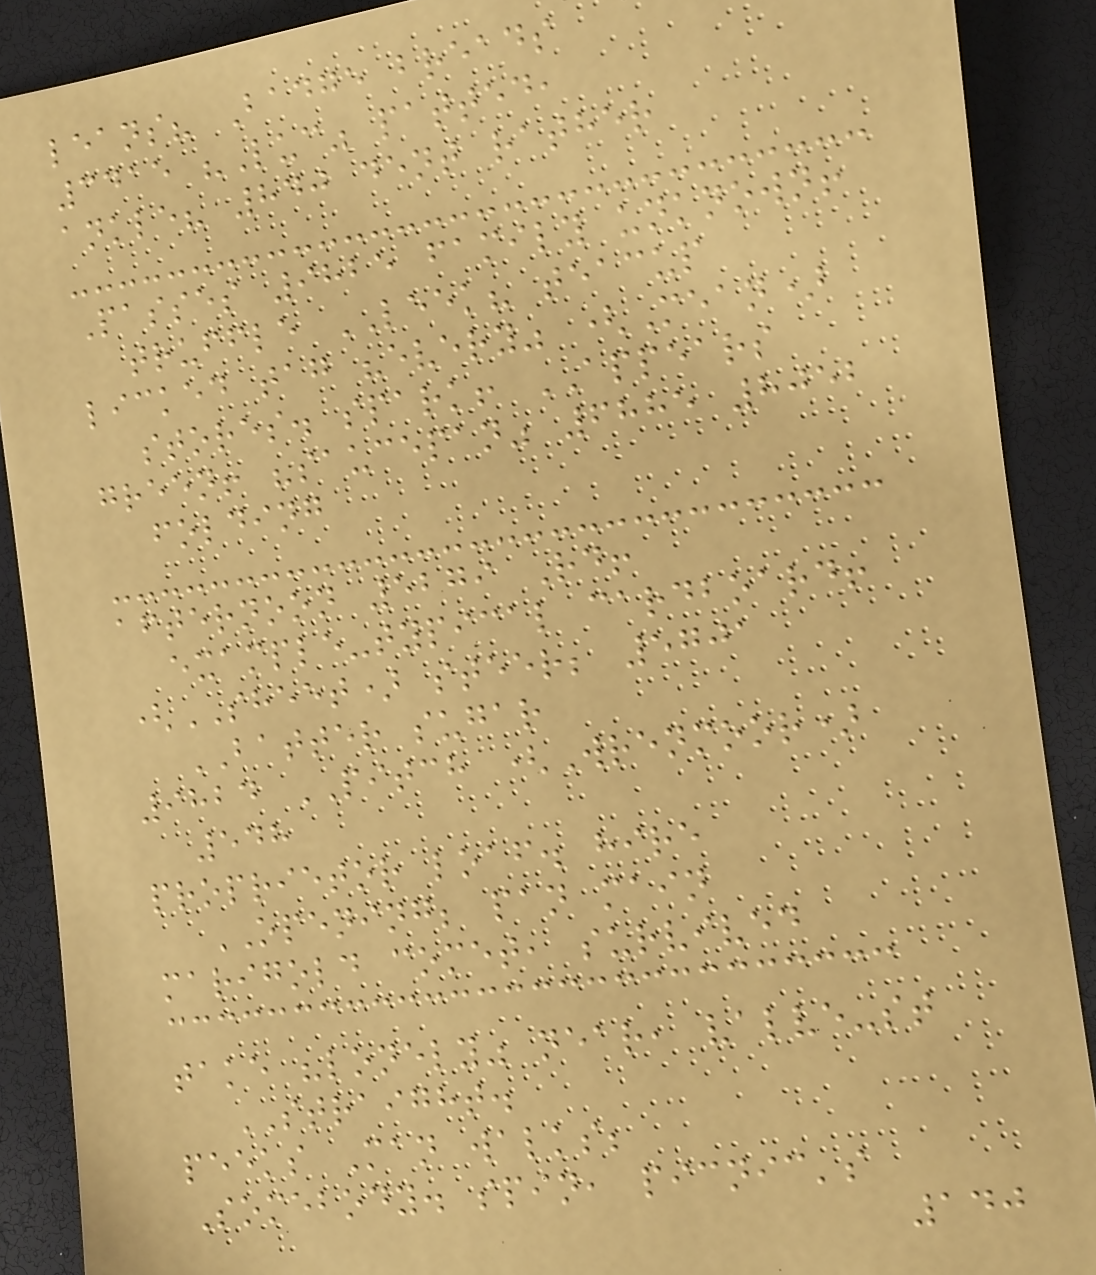leans? Badge breads
3415 "Luc" patted,
ankle? 840 dent rather
Passes 9825 family unknown!
truffle LEEK? teacup
licked tag "every" (Mean)
stores. spark! APPEARS
green! "saucepan" 6885 8052
folding
afternoon 5279 Rd!
example-typical cardboard!
(SHEET) steer; 5701
BATTER sugar
9824 PITCH (Wrenmoor)
548
proprietor loaf. hire
OPENING; pan main
marigold comet, survived
take "lonely" near, valve-st
STRAIGHT.
peeks Man walks;
Somebody. spin, picnic's
140
